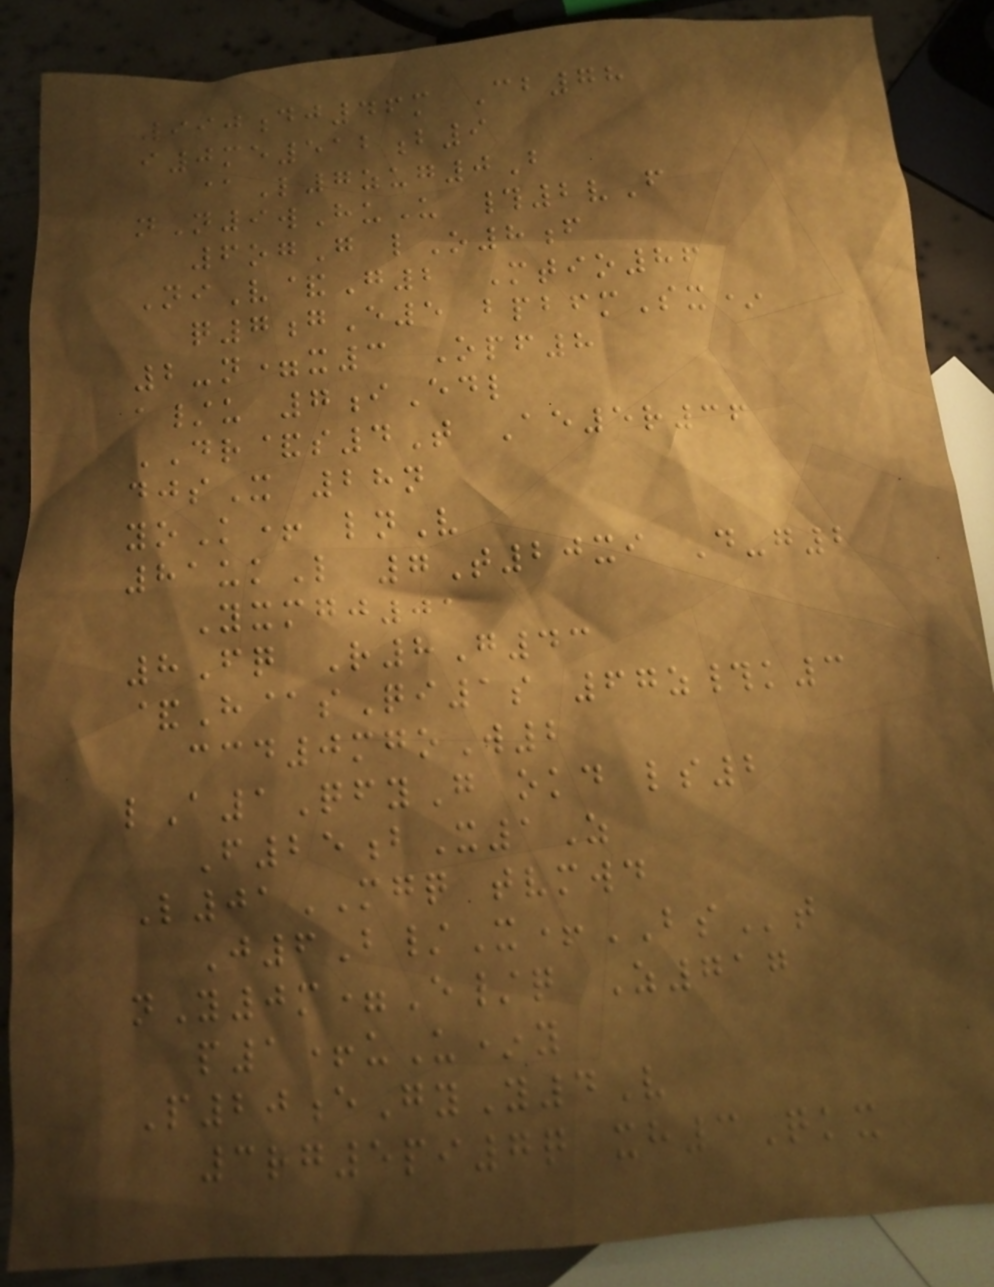990dj46m Cb78
i0me512b9
@L7zug0B
nN9wHuU #2vF
6ogG lO8f
NiV&G2 Mtio86
q7gE5 bpbfmSx*
2-n=x3 Opf8
a/u 7iEdl
DR&s4T Ae5r36
djsX 28n
yoK+ lnV
81ukL 7T20xi D-g2
Yxmgj01
8Fq R8G43
&H@sQi1s 67z#k3
ccd0mgoW2
lA1QfyG okd ls2
F25bX1Z
L01MGQ tvmwd
J6B/X+BSt
nY0m=E/q Z717
p1+uU*y
P20eGyY4V
3rg5pi7q xh3Qkx
